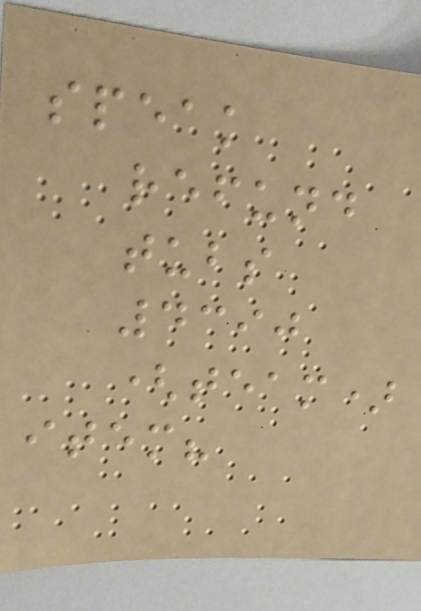speak
refund
tubs
4390
(team)
item?
